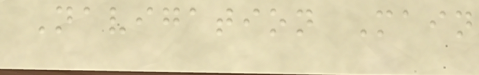Navigation Main
